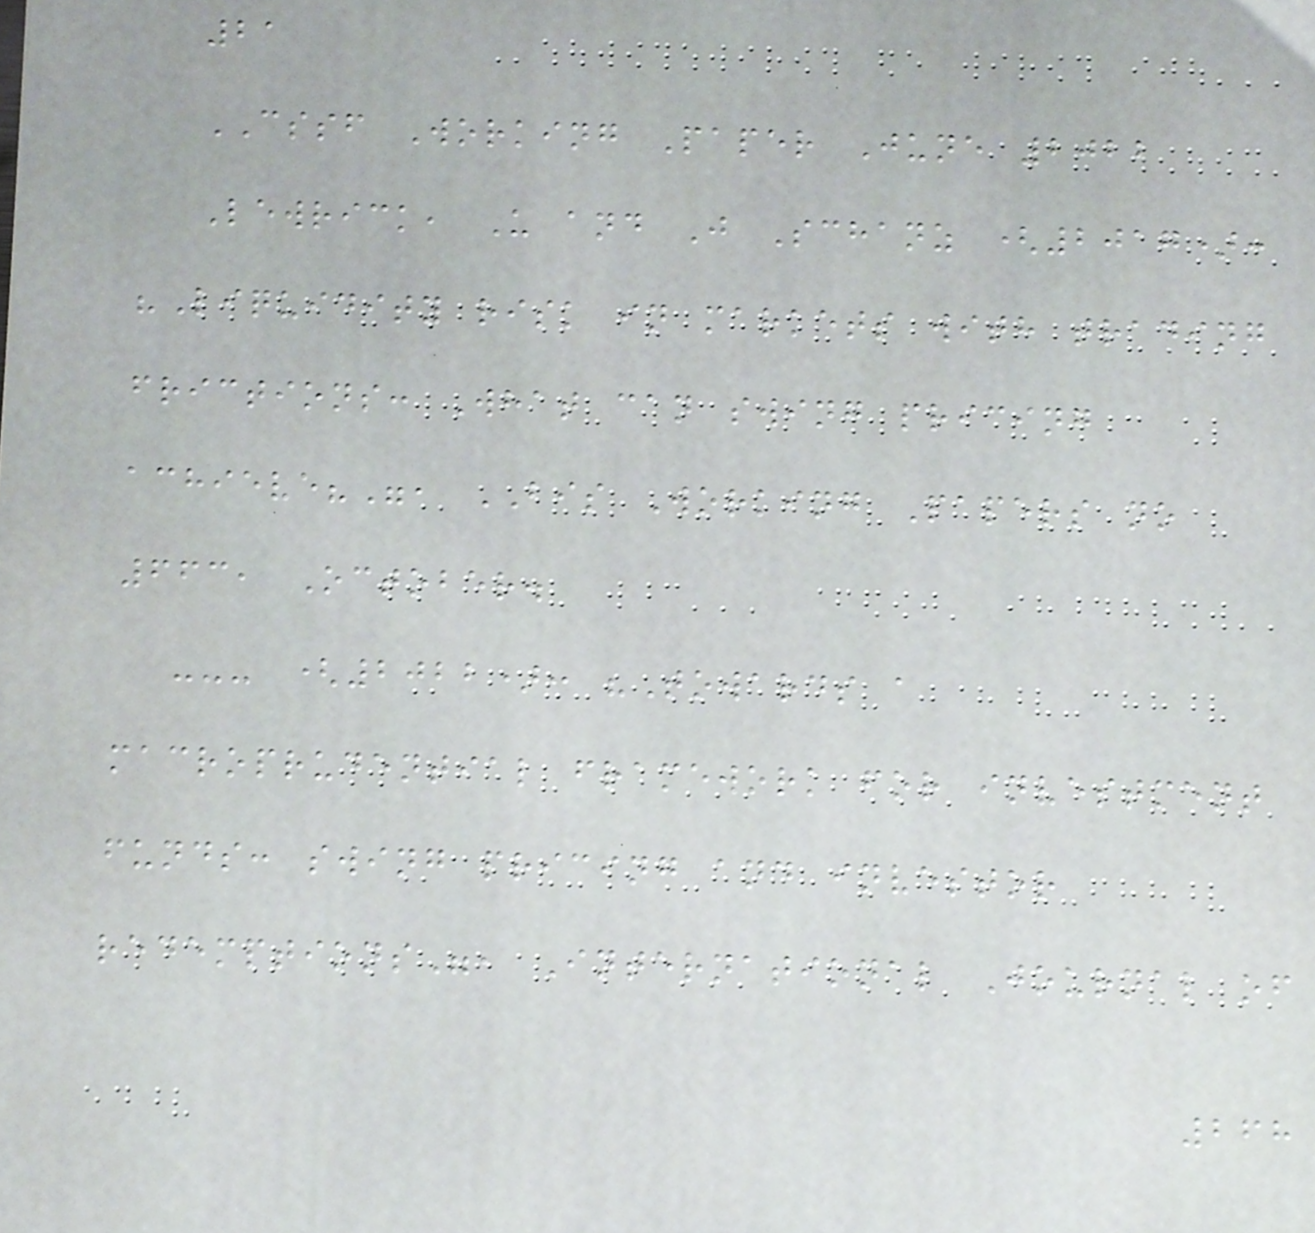21
CSSF Working Paper June 2022
Lewrick, U and J Schanz (2017):
"Liquidity risk in markets with trading
frictions: What can swing pricing
achieve?", BIS Working Papers no
663, October.
--- (2022): "Towards a
macroprudential framework for investment
funds: swing pricing and investor
redemptions", International Journal of
268
